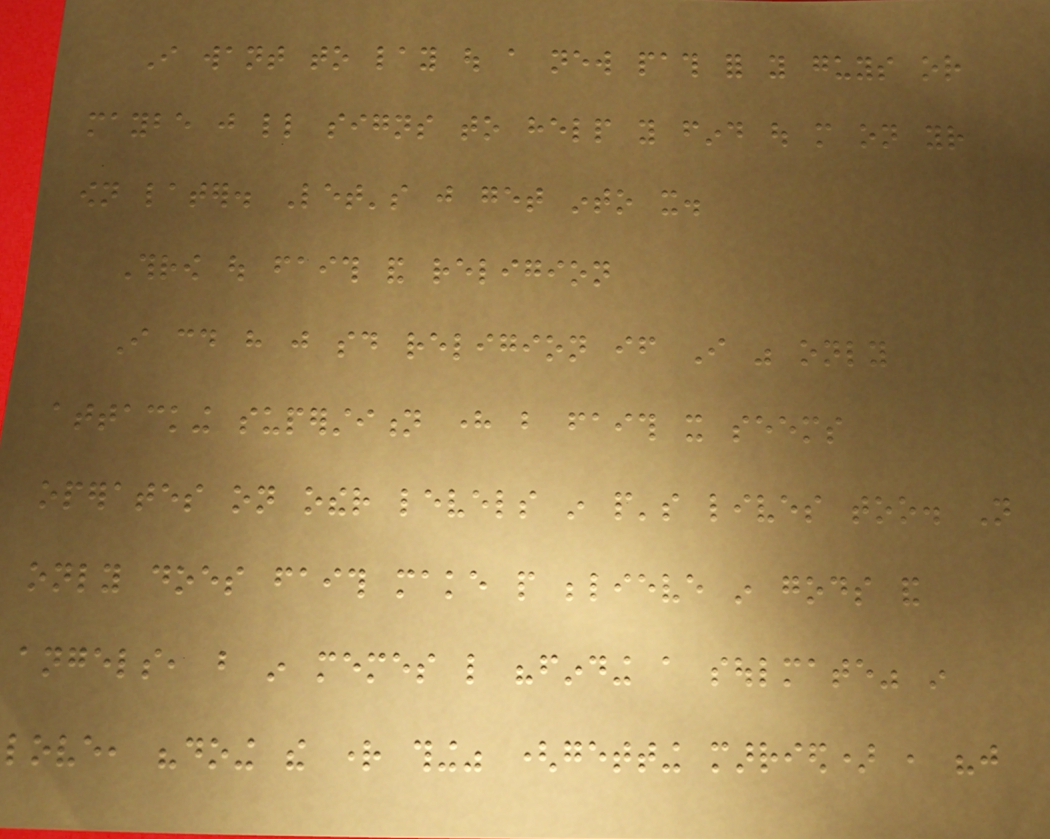I want to lay out a new path for you guys or
maybe just little signs to help you find out more on your
own later. Let's just get into it.
Throw out faith and religion
I could have just said religion if I was only
attacking superstition here but faith it seems
operates on other levels in people's lives too. Not
only does faith make people believe in gods and
angels, but in memes like "finding a soulmate" in
love, "doing the right thing" (getting married) , "just
